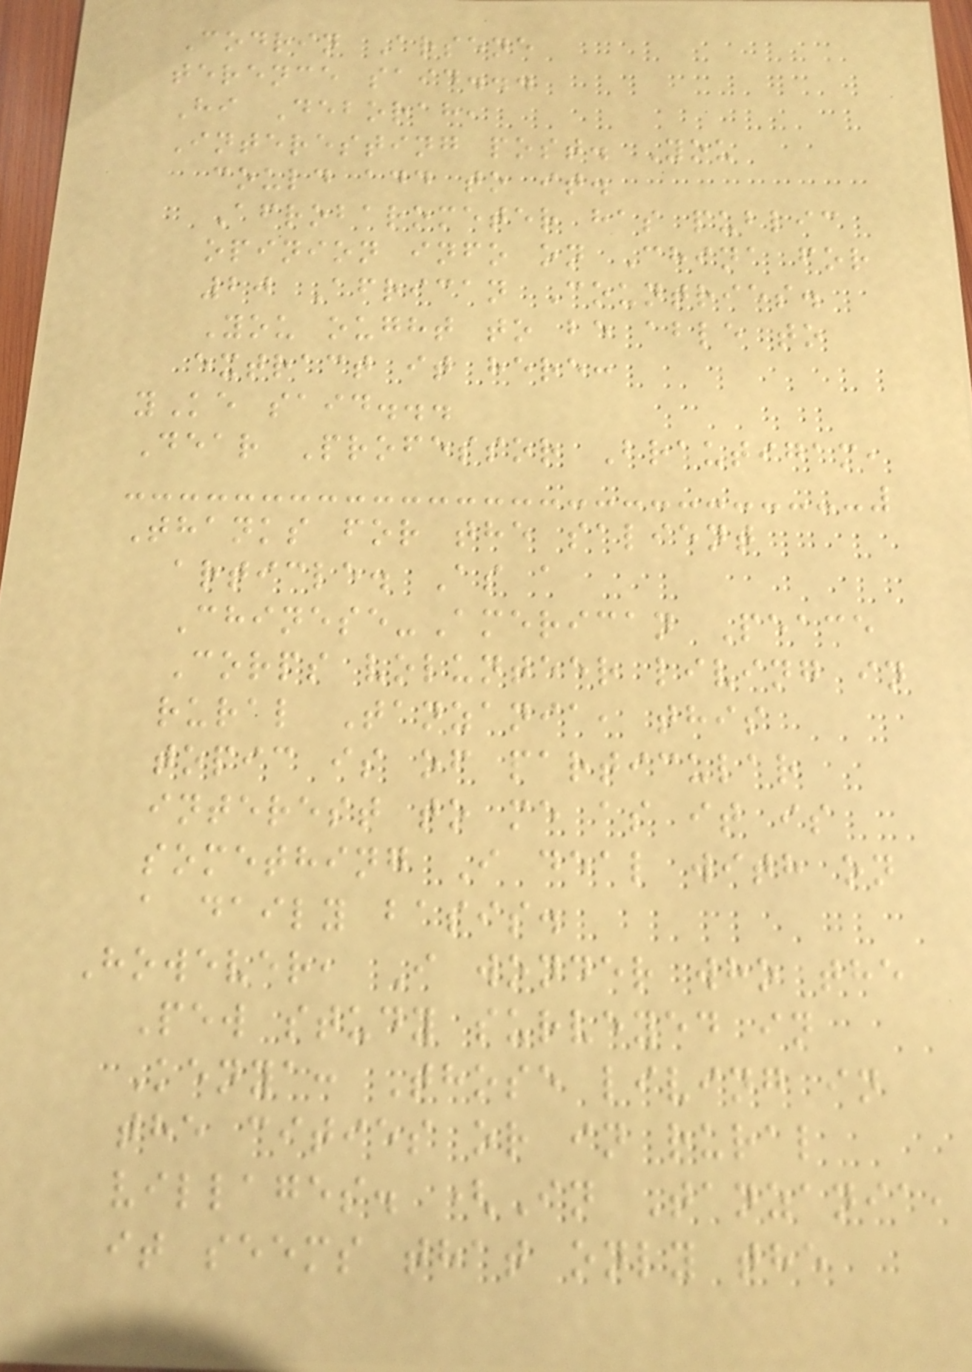Codrin Arsene
terence said...
Hi Deborah,
Interesting post. You
could add to it.
Afrobarometer has public
opinion info on China for
20 African Countries.
You ought to be able to
extract it here:
yKe said...
Dear Professor Brautigam,
Thanks for the salient
article. As a
Chinese-American Peace
Corps volunteer living in
rural Tanzania, this
topic is of particular
interest to me as it is
something I deal with on
a daily basis.
However, I wonder who the
Pew study surveyed in
Kenya: Those living in
the cities or in rural
villages. (In Tanzania,
it seems that only the
